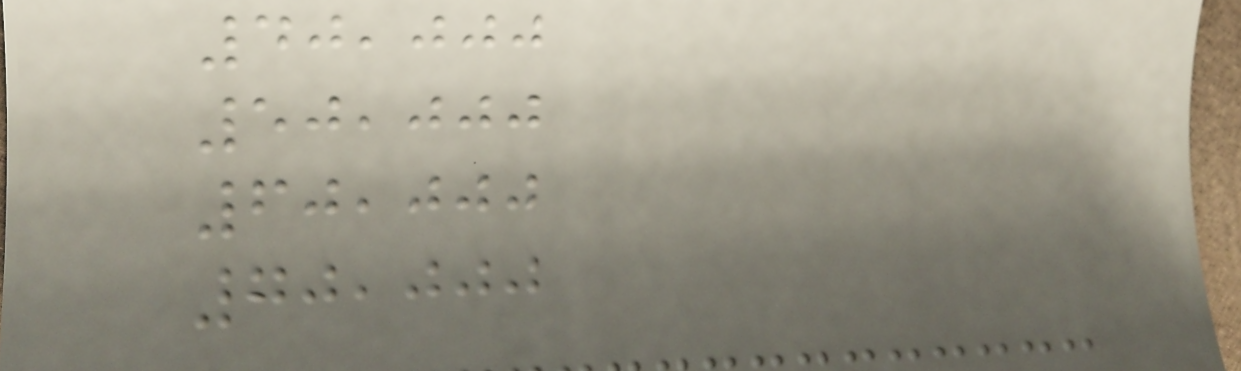40,000
50,000
60,000
70,000
